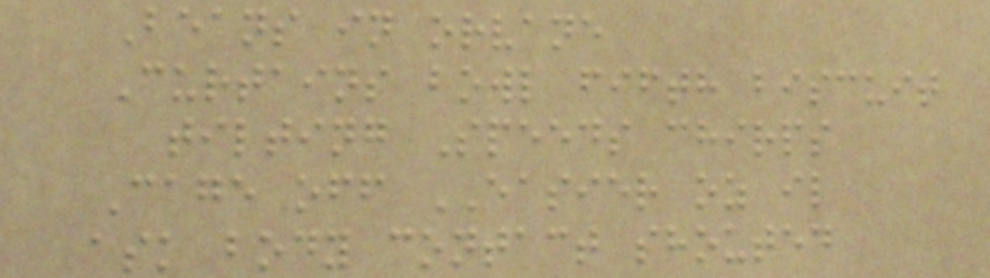Beans in orvane
Curtains bowl fifth biscuit
tilting Speeds chirps
Cage off EASIER oz il
ask body contact shouted
